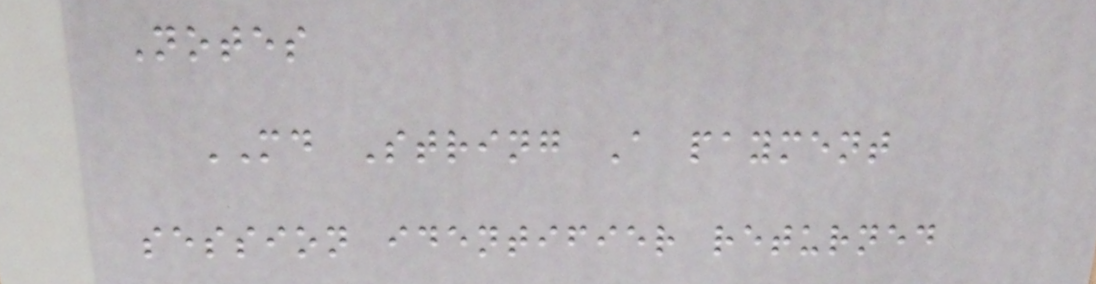Notes
MD String A payment
session identifier returned
